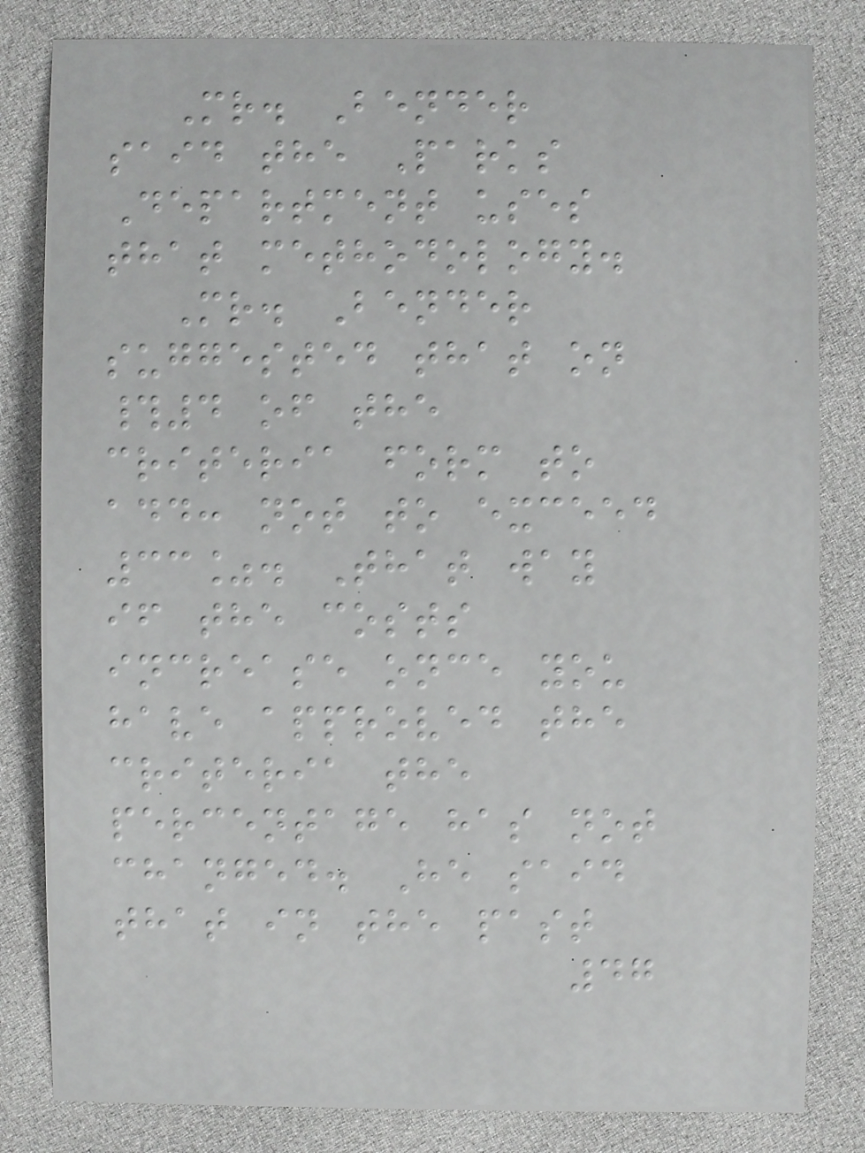Mr. Bender
said the Parks
Department uses
that methodology.
Mr. Bender
suggested that on
#4 of the
criteria form to
add: not to exceed
33%. That way
if the costs
increase once you
have approved the
criteria the
percentage has not
changed. He said
that in the past
47
